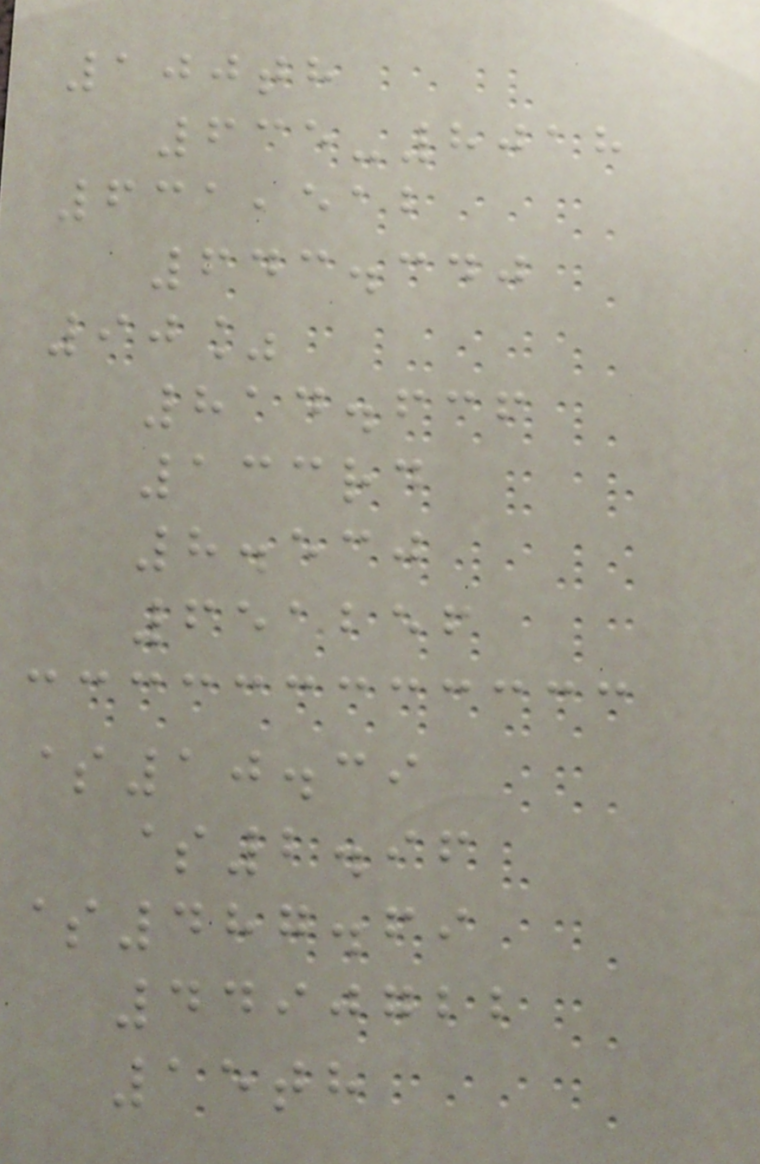100th
635-8018
631,512
643.340
90%
814.636
133rd
8.530
651256
$10.39
$2.96
$487.69
4490722
15th
